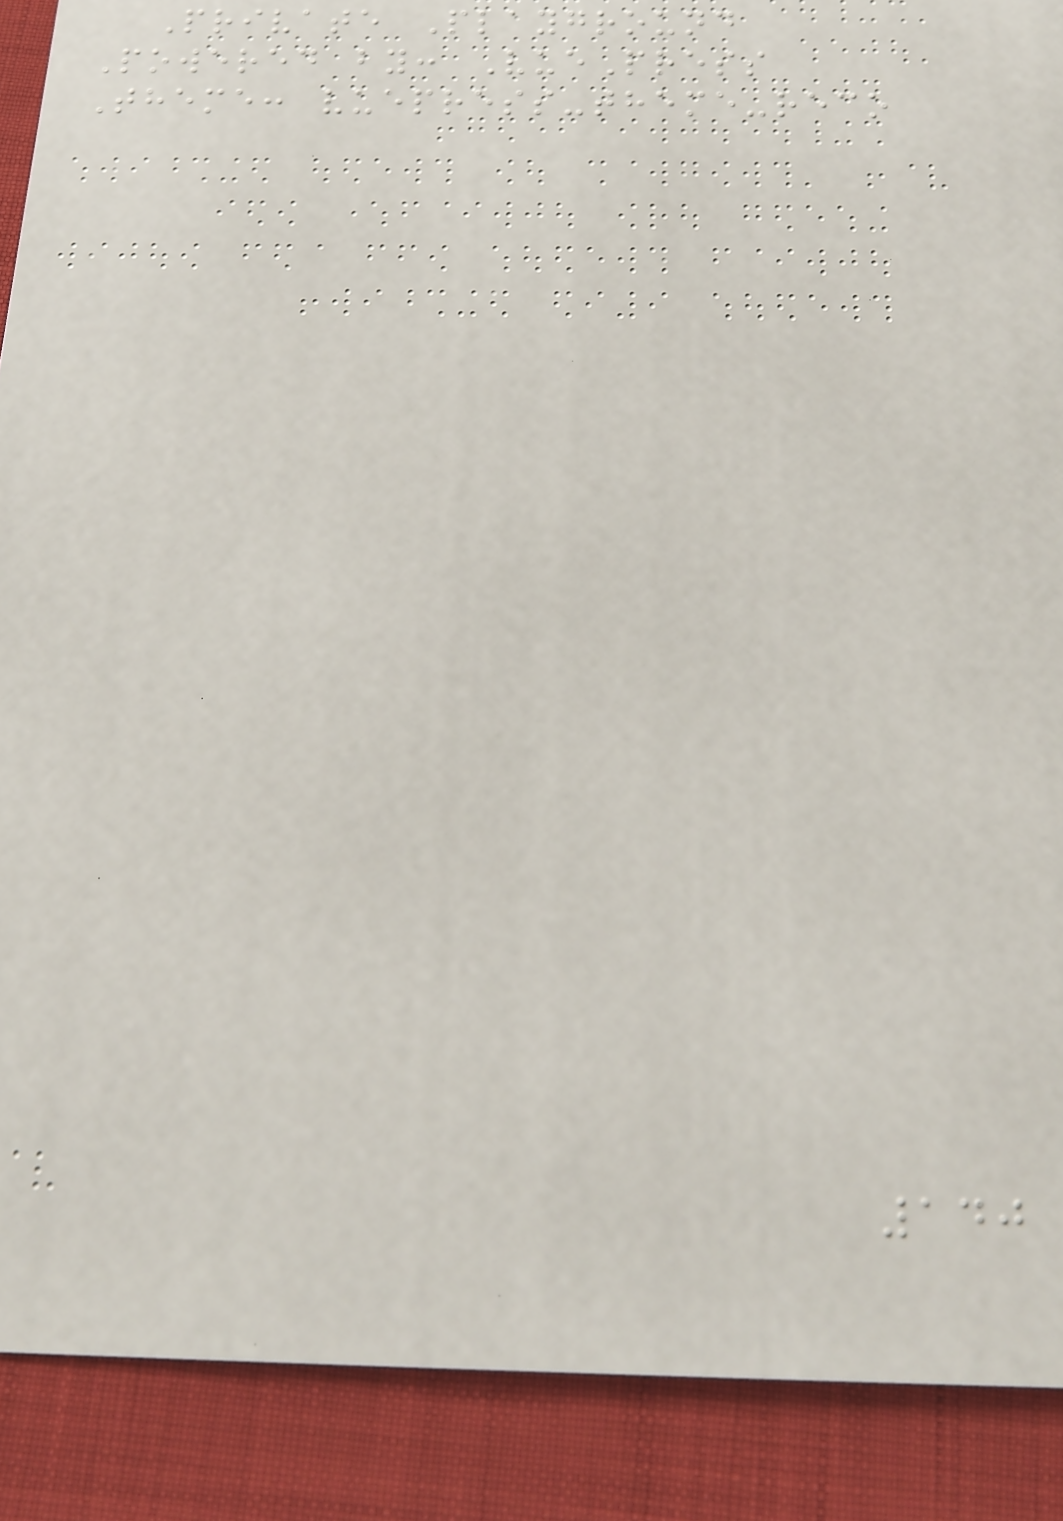Private Playground
Powered by: VuePress
Theme: vuepress-theme-reco
140
